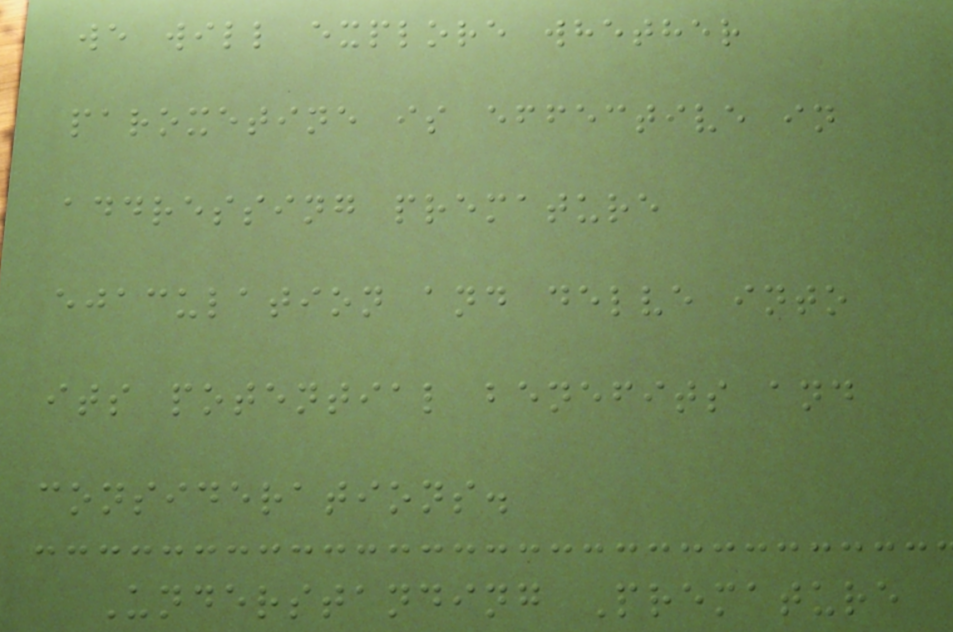we will explore whether
paroxetine is effective in
addressing premature
ejaculation and delve into
its potential benefits and
considerations.
Understanding Premature
